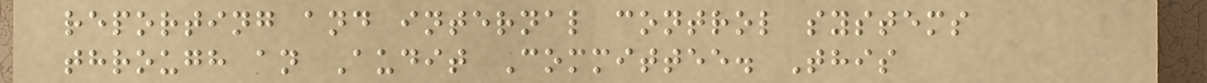reporting and internal control systems
through an Audit Committee. This
